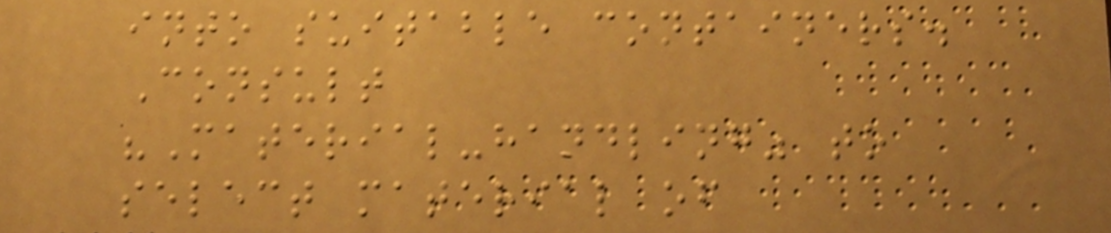into suitable containers.
Consult
"Material-handling" to
select material of
